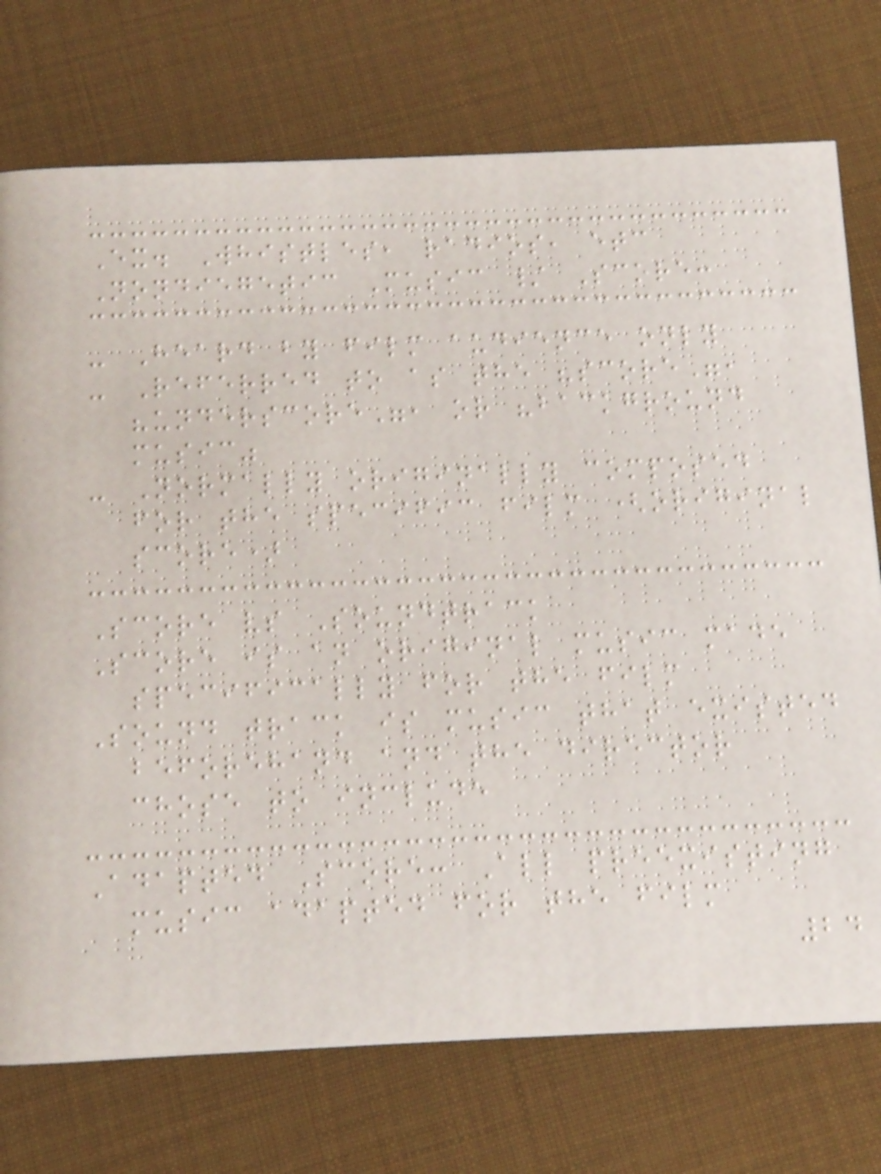Ex. Whistles, radios, etc
Nondiegetic Music / Score:
- Heard by film audience only
- Referred to as the "score",
"underscore", or "background
music"
- Normally originally composed
for the specific film (original
score)
Score vs Soundtrack
Score is an original music made
specifically for the film
Sound track is music that existed
beforehand and the director
chose to include
Adapted Score: All preexisting
music adapted for the film
24
